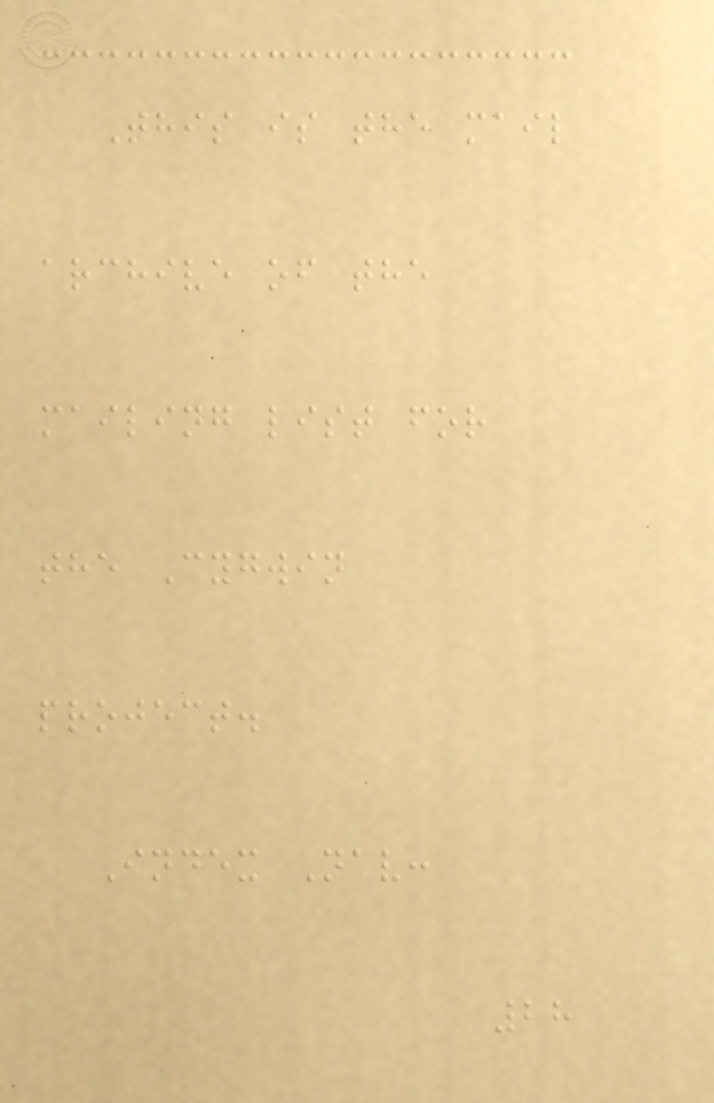This is the mail
archive of the
mailing list for
the Cygwin
project.
Index Nav:
28
